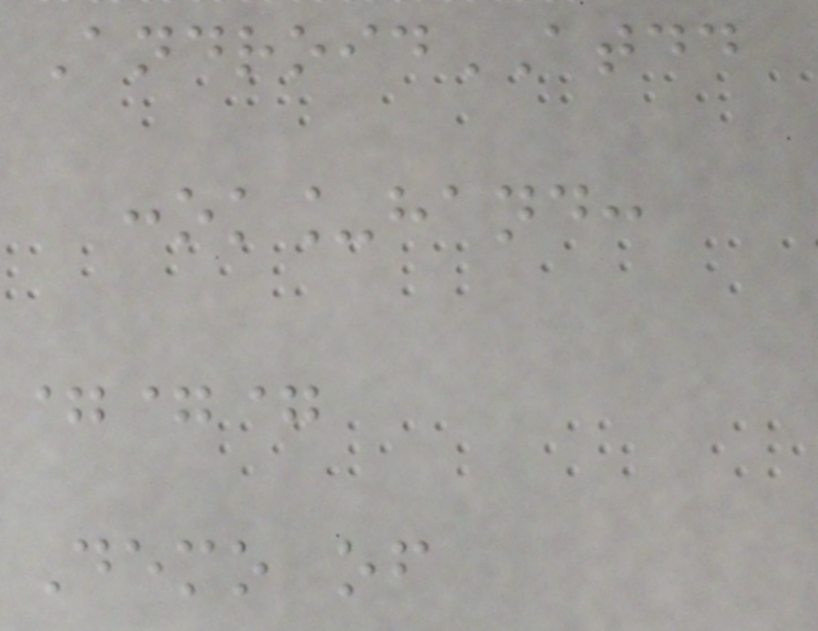AndroidATDD
:ok_hand:
===
Demo of
